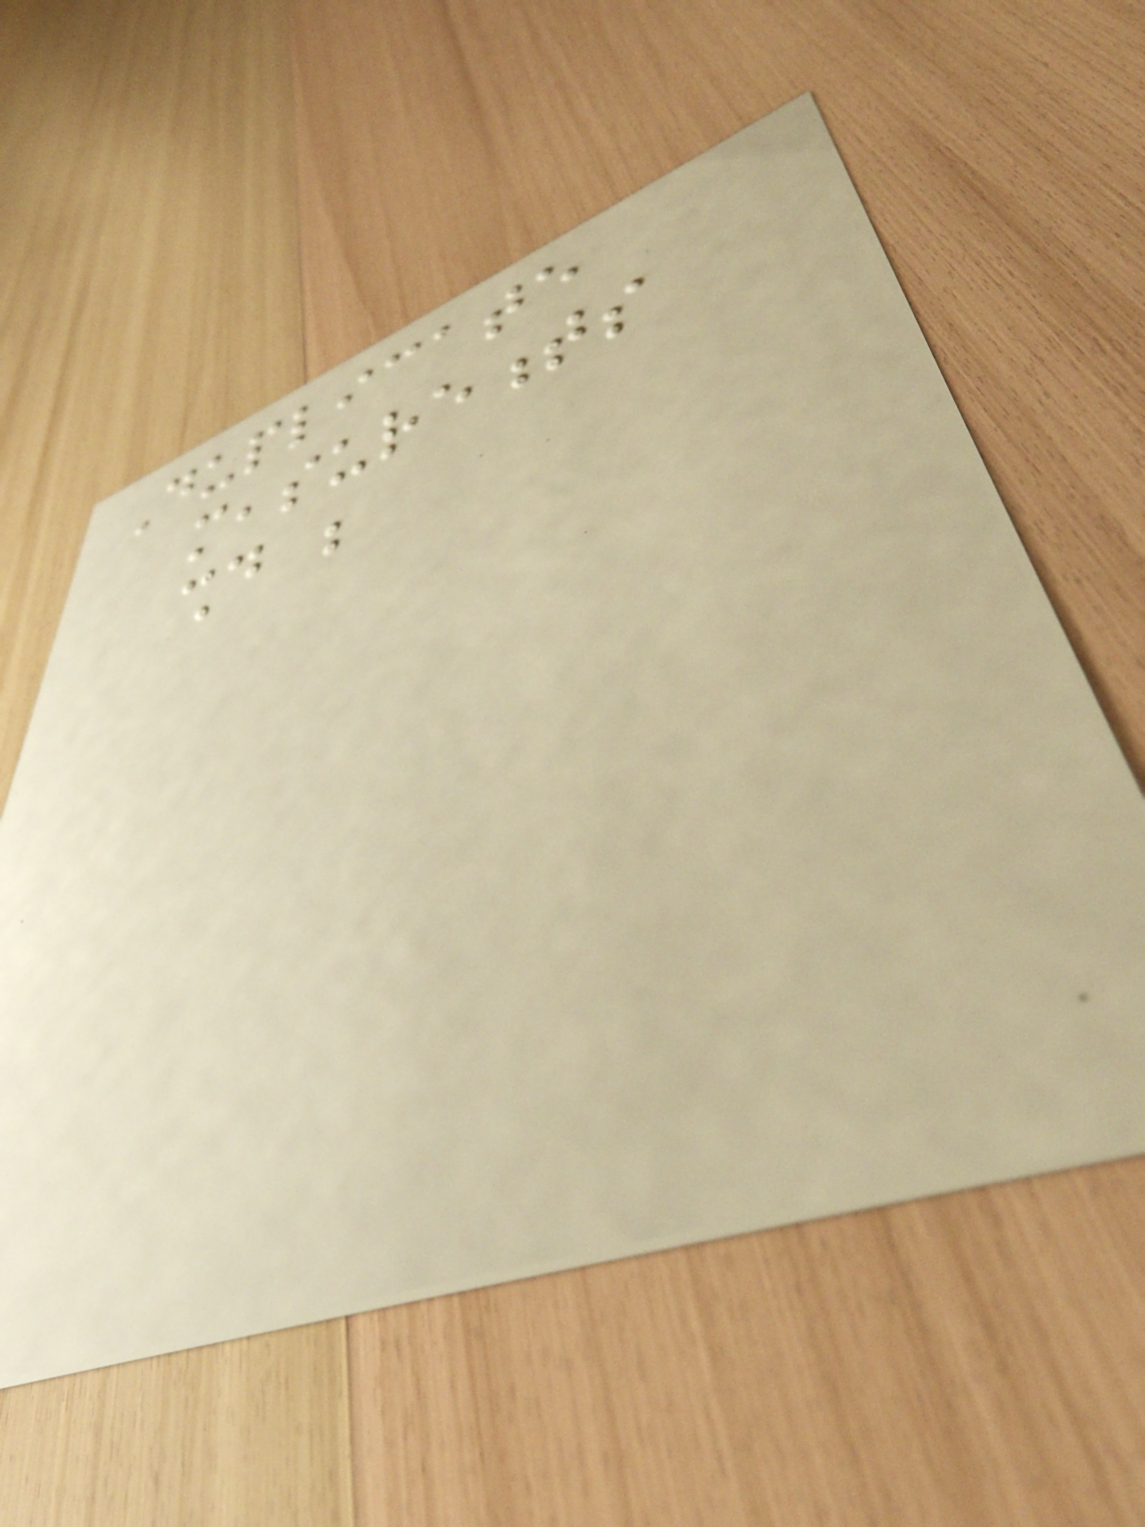Duplicate
measurements
should be
